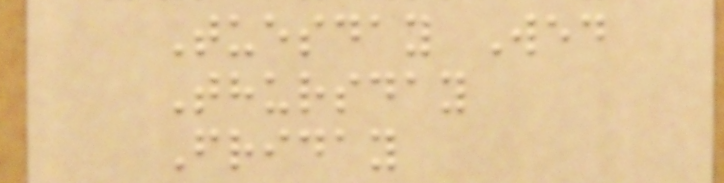Tuesday Wed
Thursday
Friday
